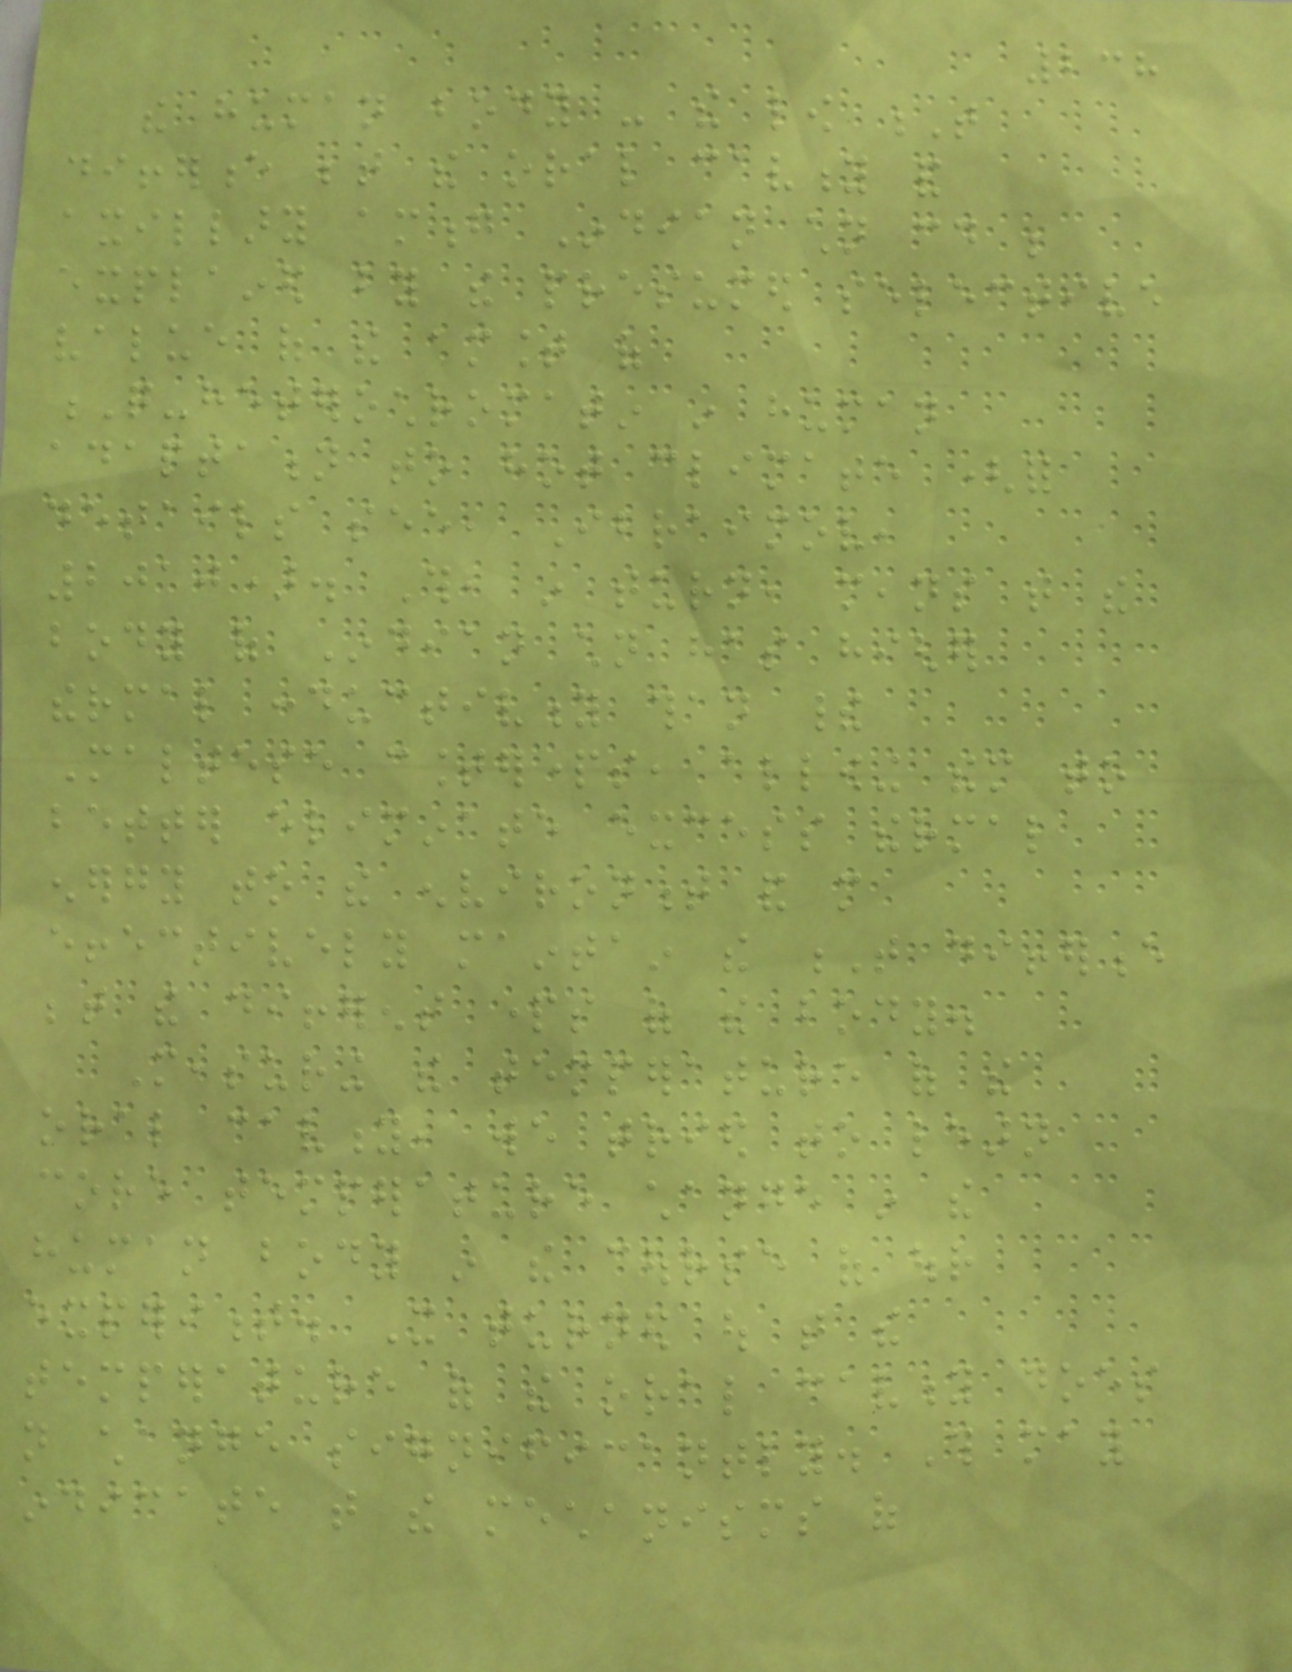238
the human body - the low T
difference between the oral cavity and
axillary among Indian children could be
explained by the presumed selective
value of the amount of
Q-heterochromatin in human
adaptation to hot climate (for
details see, Ibraimov,
2010). This, in turn, means that the
body of Indian children has higher
thermal conductivity than their
Maltese counterparts, allowing them to
better eliminate excess thermal
energy to the environment and more
effectively maintain the T difference
between the different parts of the body.
Measuring the temperature of the
oral cavity, we tried to learn
core temperature change in the
human body in the course of our
experiment. It turned out that the
temperature of the oral cavity does
not change significantly. This may
indicate that the mechanisms of
